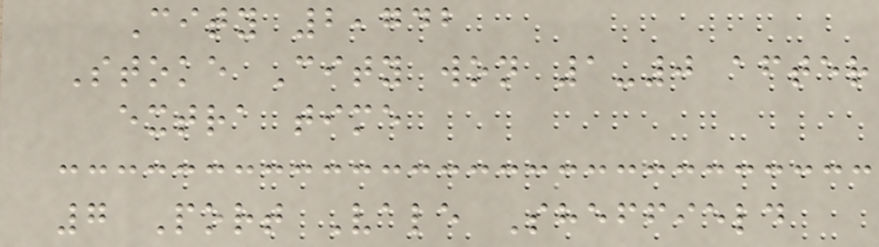City 2,742
Stoke City won 1-0 after
extra time
7 Port Vale Sheffield
